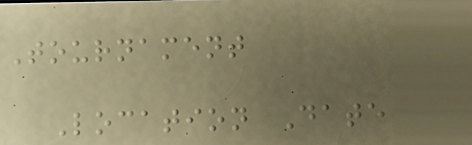Tournament
Location Date
